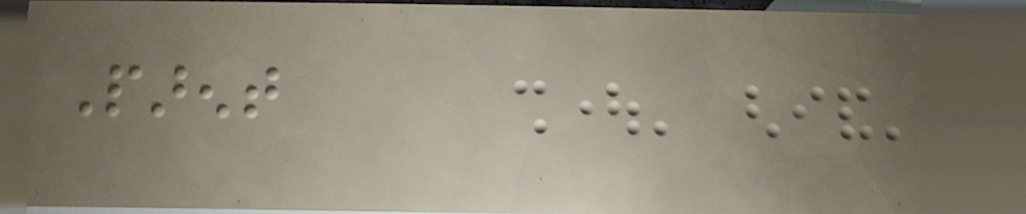Parent
